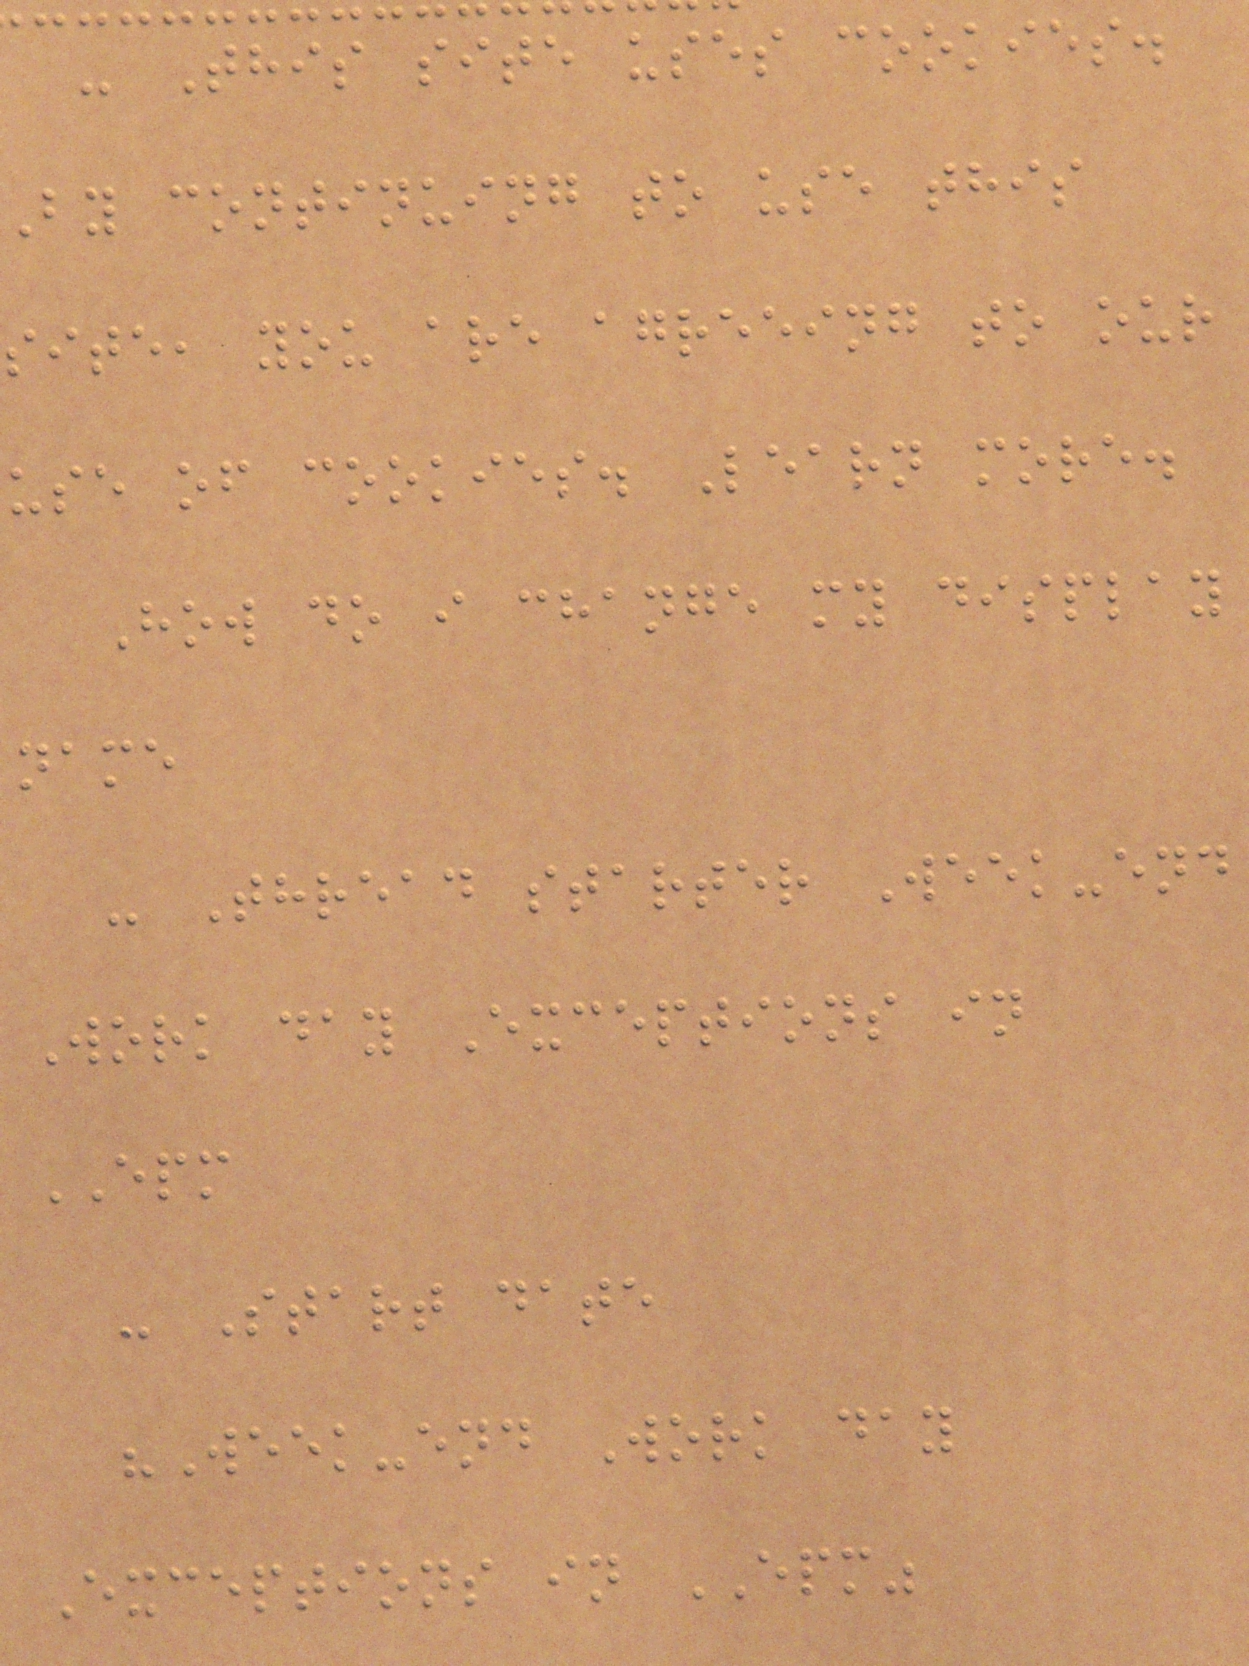- This site uses cookies.
by continuing to use this
site, you are agreeing to our
use of cookies. Learn more.
How do i change my display
name
- Thread starter Week-end
Work day Exceptions in
EPM
- Start date
"Week-end Work day
Exceptions in EPM"
